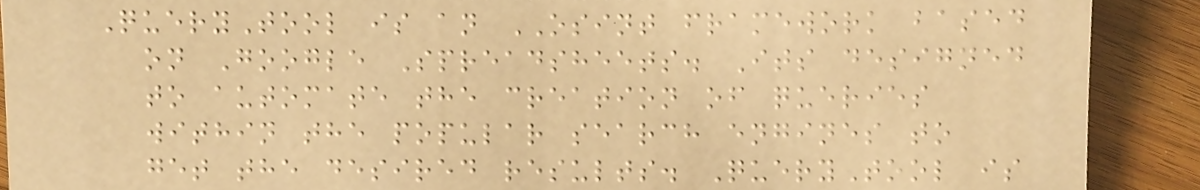QueryTool is an OSINT framework based
on Google Spreadsheets. Its designed
to automate the creation of queries
within the popular search engines to
get the desired results. QueryTool is
